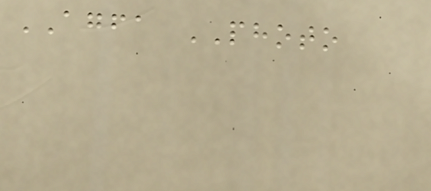AGFA PHOTO
